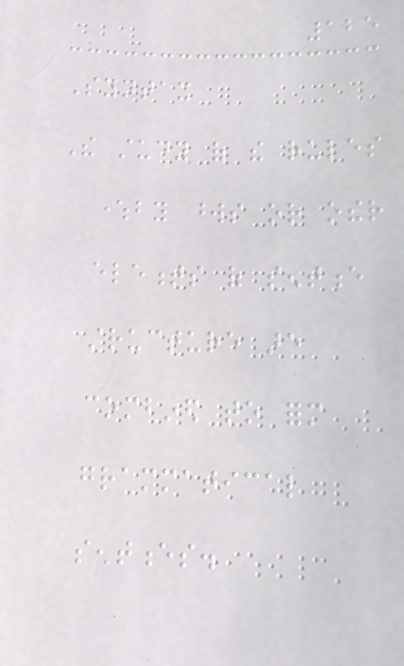125
Syntax
The study of the rules
whereby words or other
elements of sentence
structure are
combined to form
grammatical
sentences.
